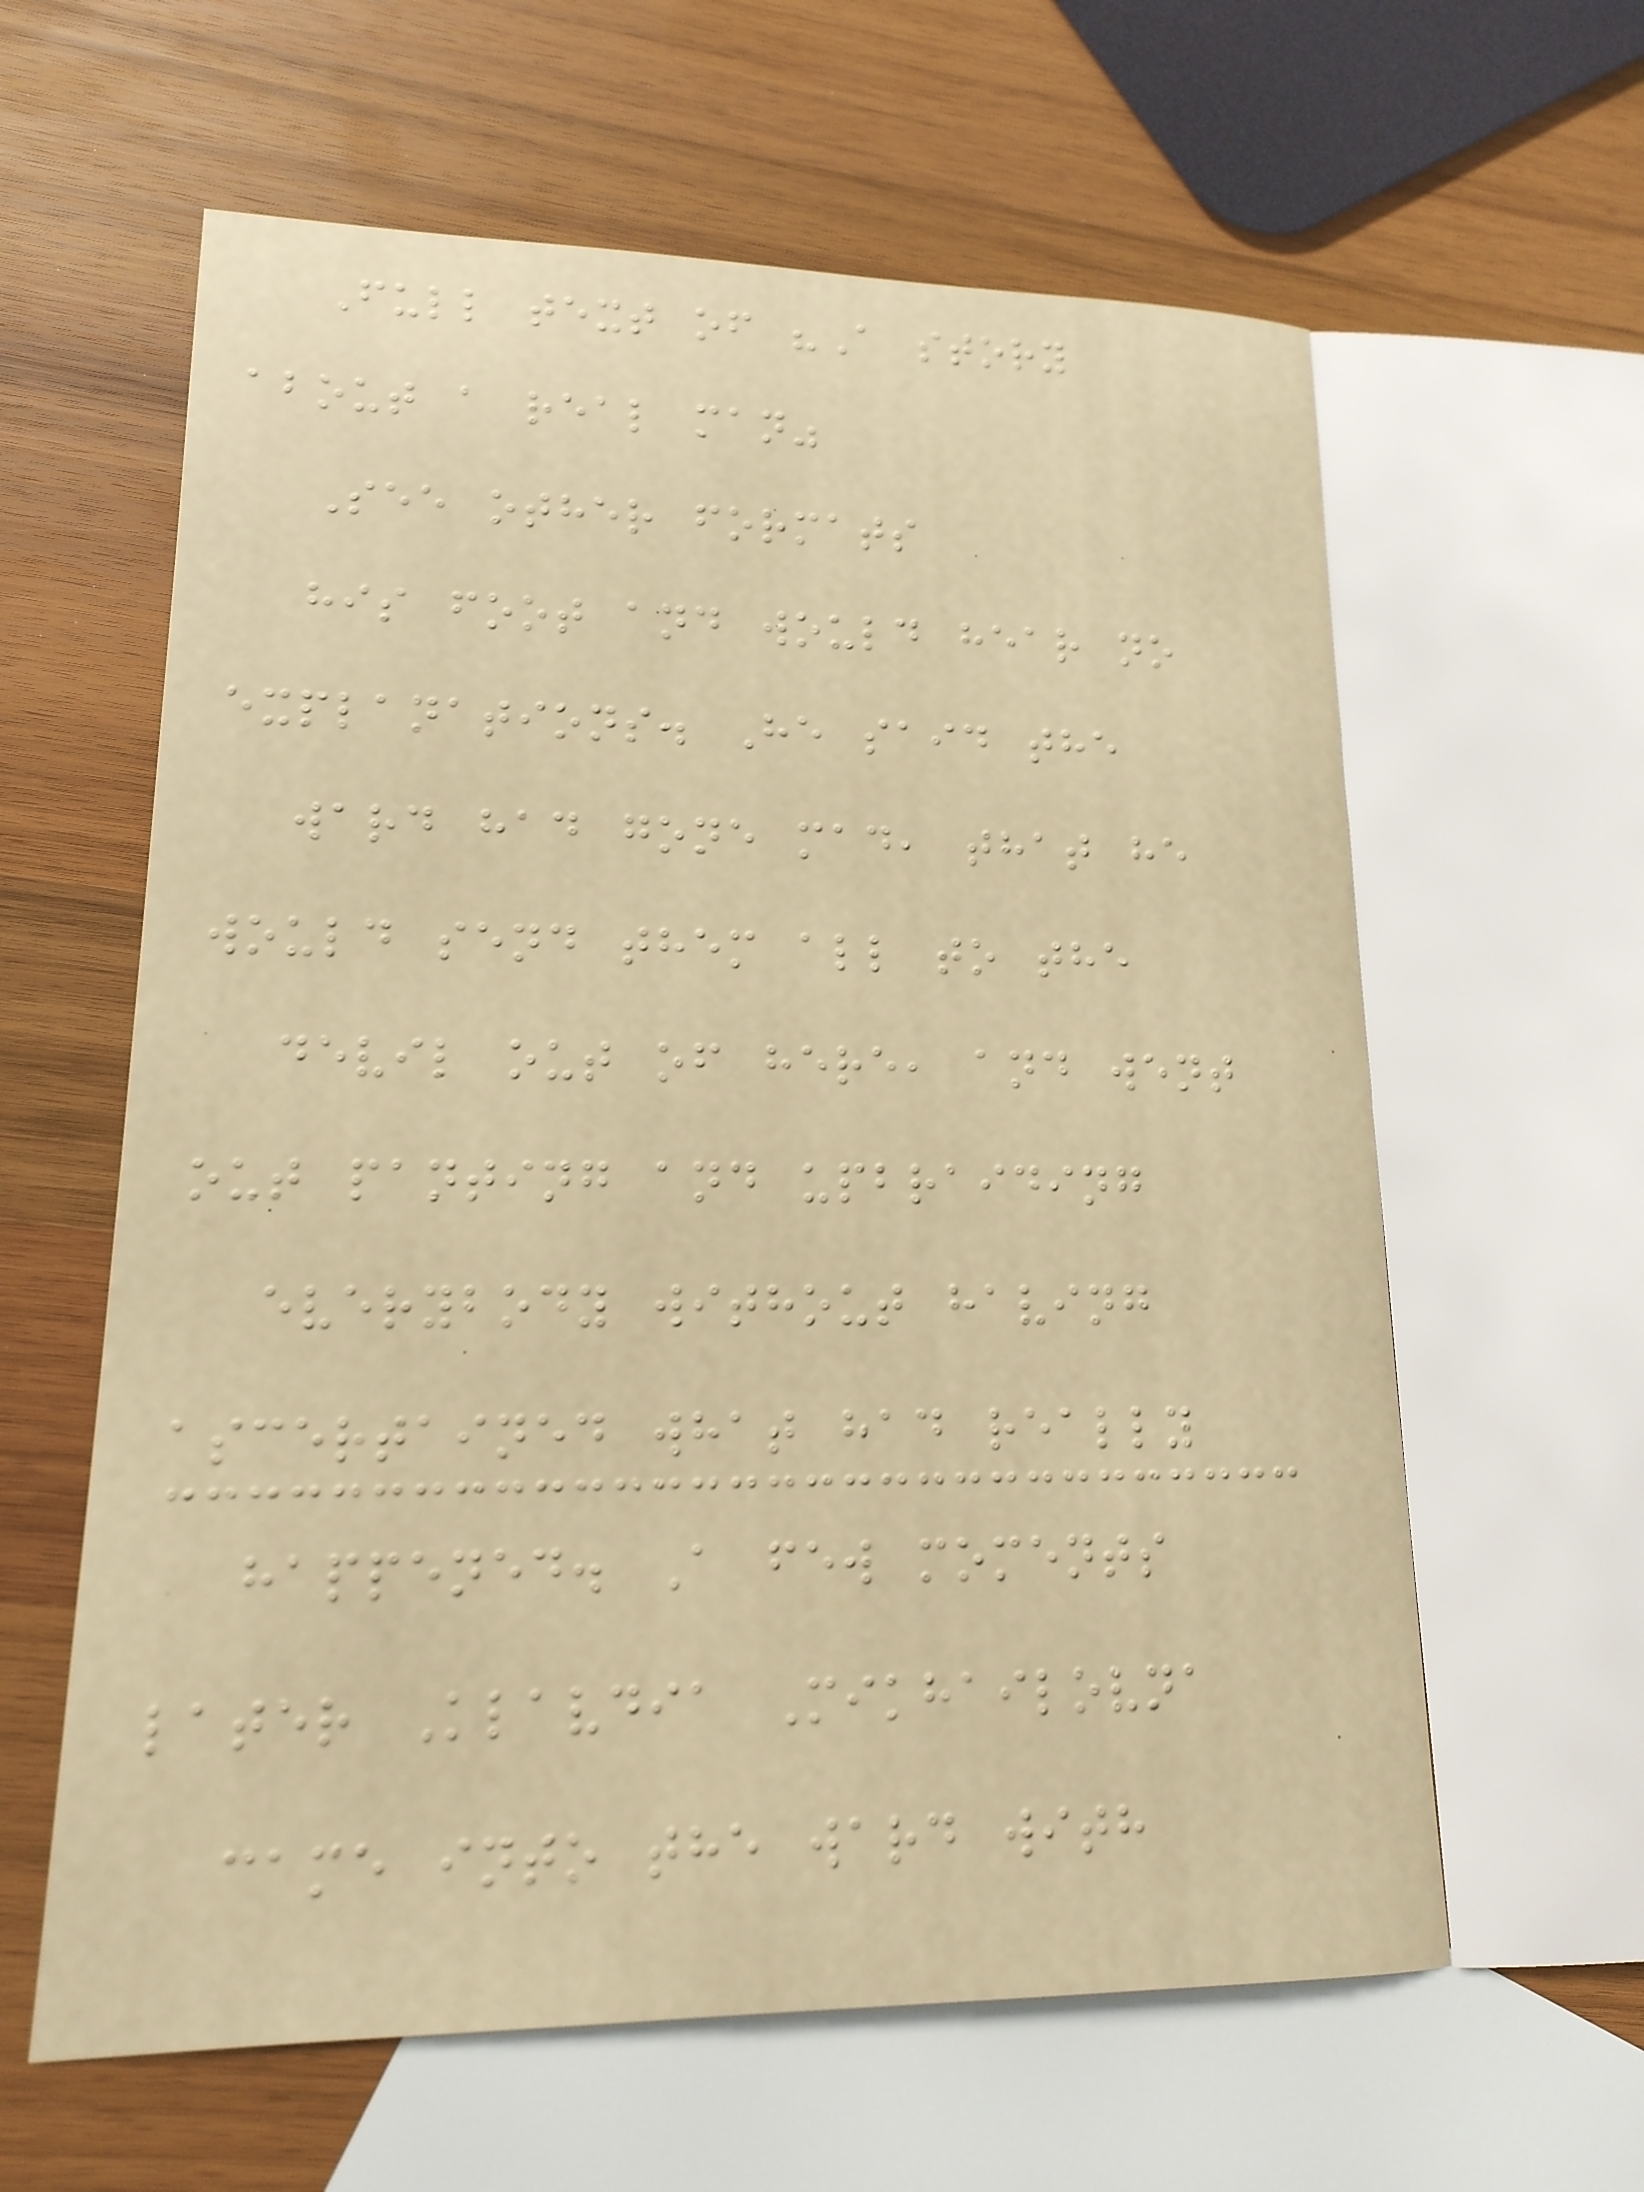Full text of "A story
about a real man"
See other formats
his foot and would hear no
explanations. He said the
ward had gone mad, that he
would send them all to the
devil out of here, and went
out panting and upbraiding
everybody without having
ascertained what had really
happened. A few moments
later Klavdia Mikhailovna
came into the ward with
